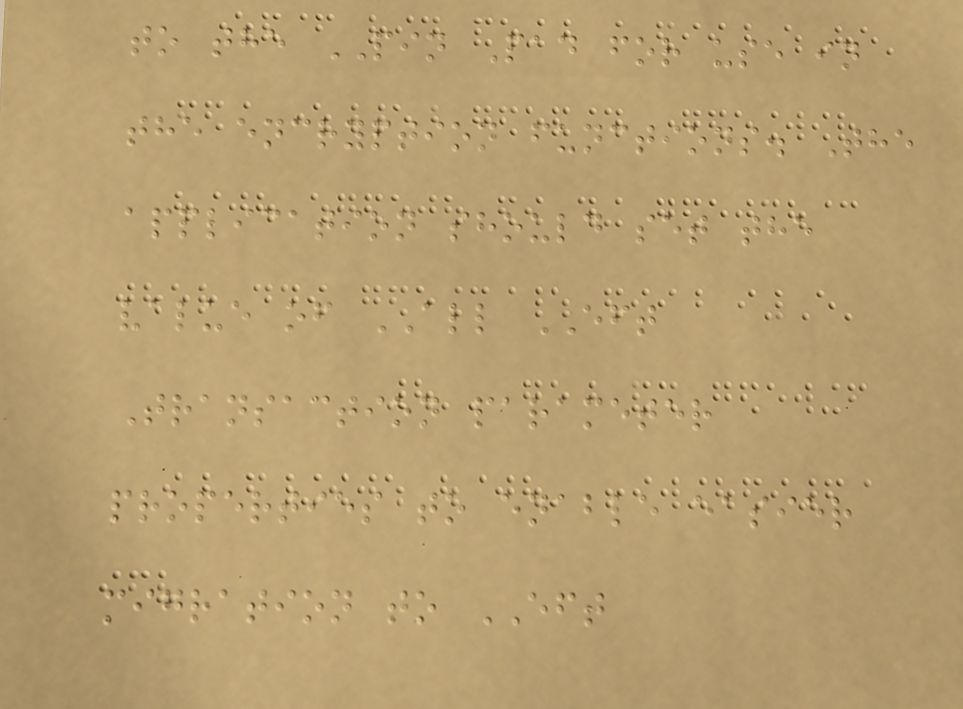to the PIN Pad for use in
the encryption functions. The
application should set the
value of ALL EFT
Transaction parameter
properties to enable easier
migration to EFT
